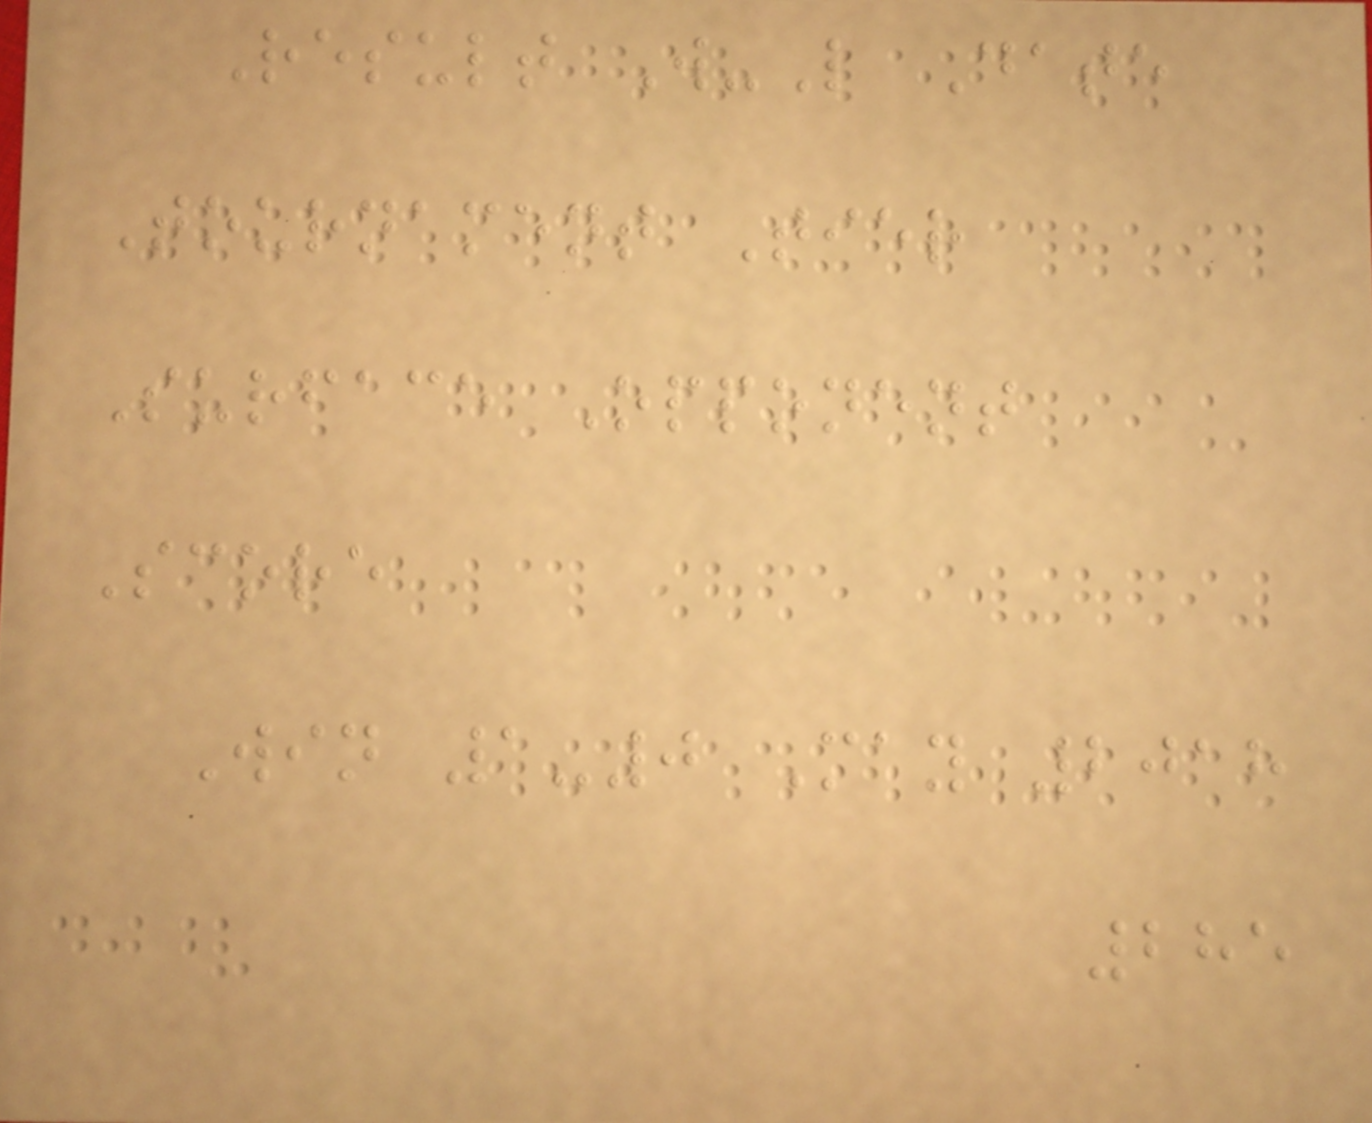Result W-L Date
Tournament Tier
Surface Opponent
Score
Win 1-0 May 2018
285
